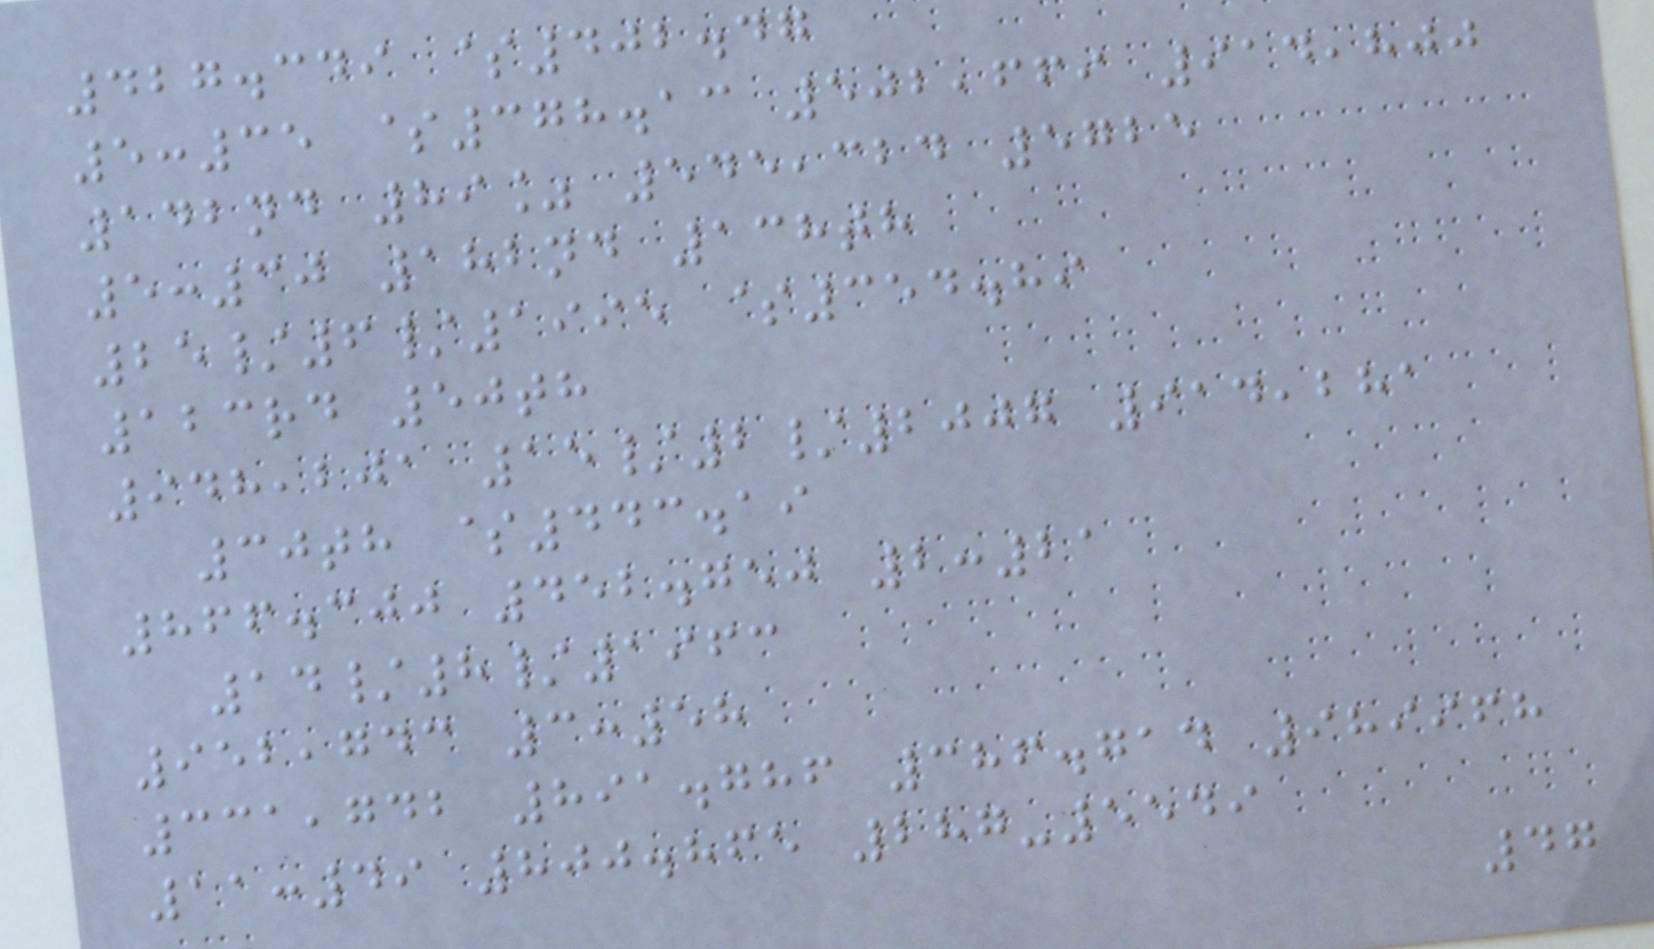427.349 $402.47
5:35 $378.13 502,669 914,800
142nd 89% 545,324 5725
5:30 182nd 138th
25/6/1995 $354.89
123rd 50th
948,201 15/2/2007 914,281
30th $443.19
866.300 452.750 2:21
14/8/1963
952,743 3:58
331,742 891.786 386.714 989968
11:49 800.865 287-5549
47
